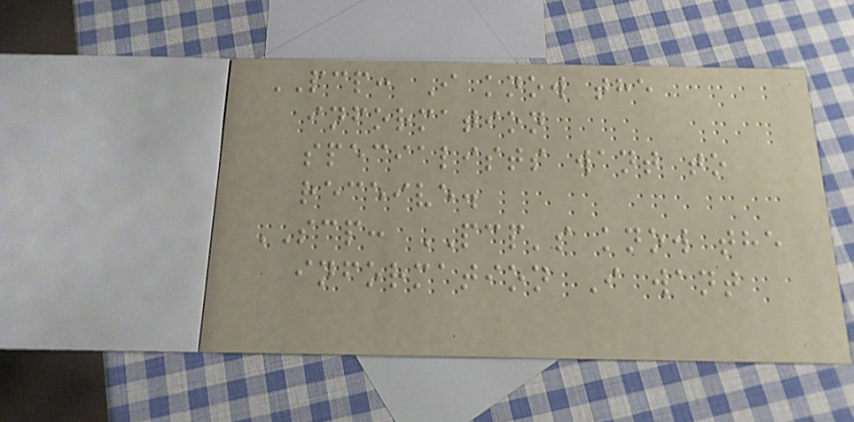PCP: I know the
information
specialists want to
receive.
SCP: PCP's know the
information I want
